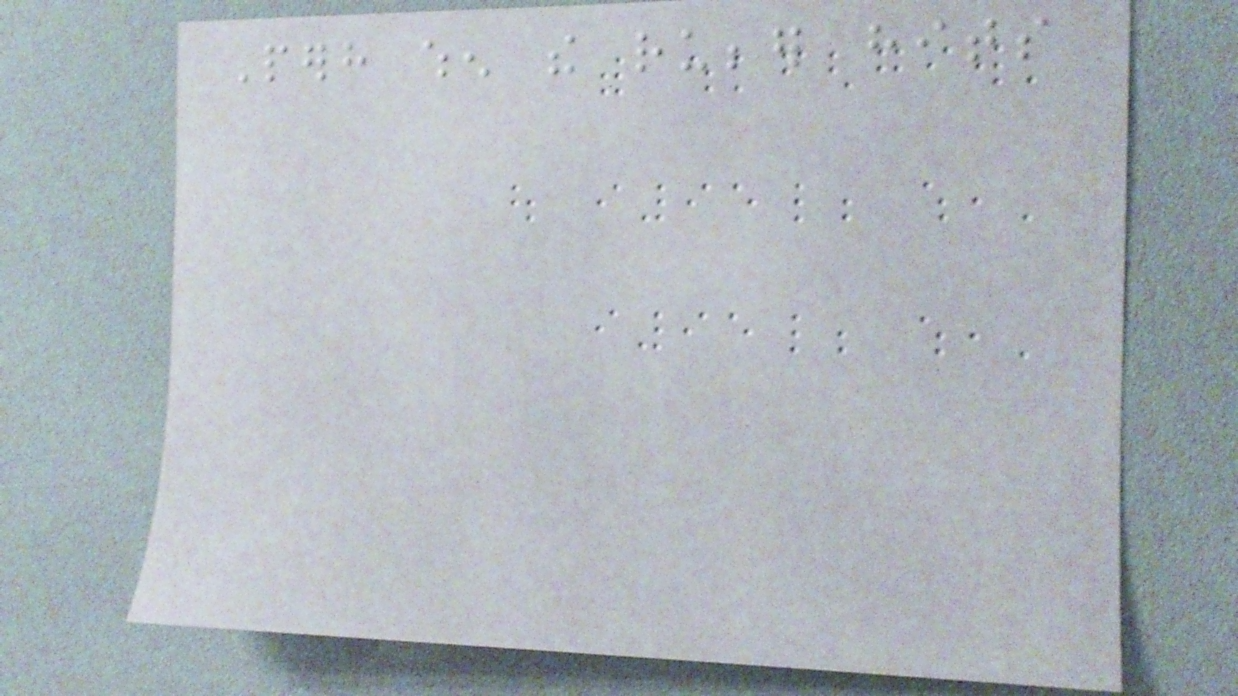Perhaps when the rubber hits
